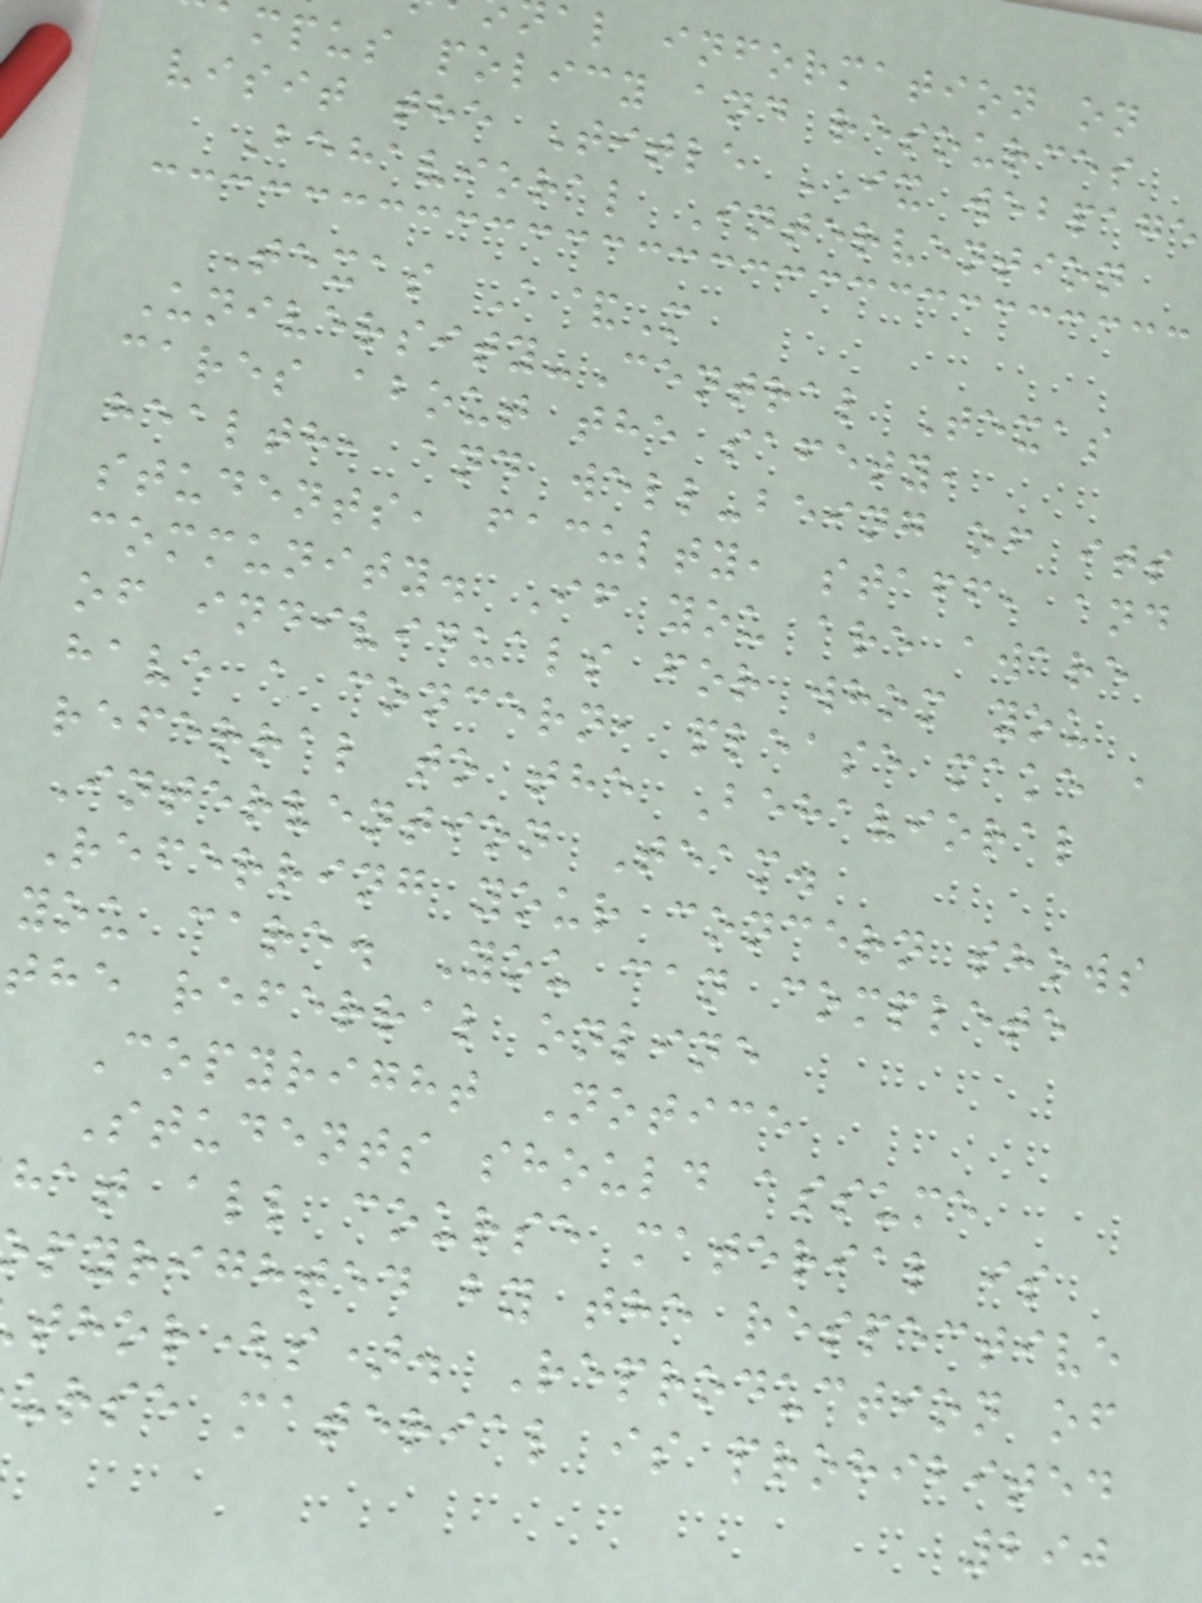al information on
mpus policy and resources
visit the Title IX webpage
Behavioral Intervention
Texas A&M
University-Central Texas
cares about the safety,
health, and well-being of its
students, faculty, staff, and
community. If you are aware
of individuals for whom you
have a concern, please make a
referral to the Behavioral
Intervention Team.
Referring your concern shows
you care. You can complete
the referral online
Copyright Notice
Students should assume
hat all course material is
pyrighted by the respective
thor(s). Reproduction of
urse material is prohibited
290
